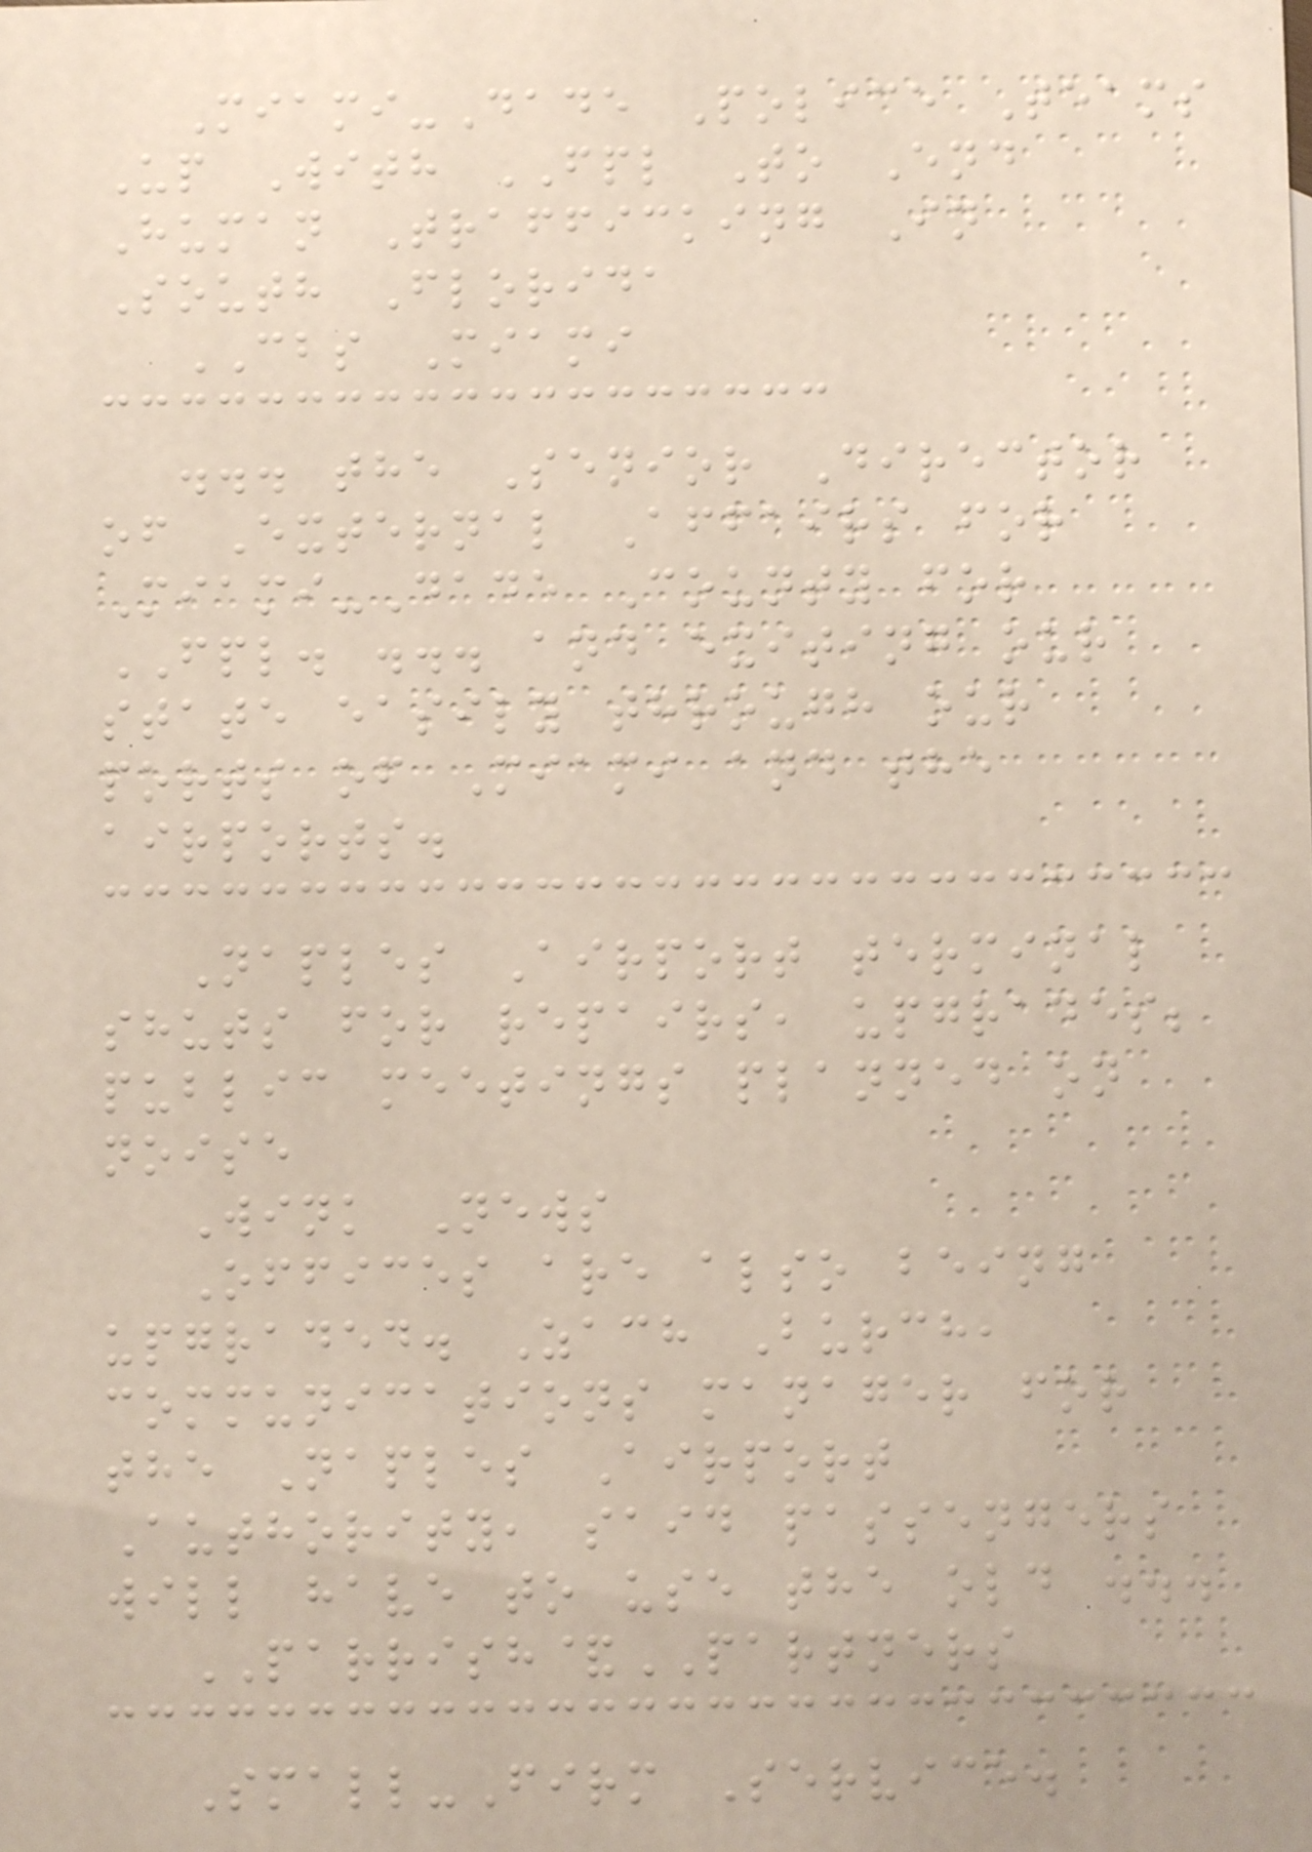Miami-Dade Police Teams
Up With FPL To End
Human Trafficking In
South Florida
CBS Miami
... the Senior Director
of External Affairs for
Miami-Dade County for
FPL. ... and exiting our
state easily through our
ports of Miami and the
airports.
Naples Airport terminal
shuts for repairs, upgrades;
public meetings planned on
noise
Wink News
Offices are also being
upgraded. Zach Burch,
communications manager for
the Naples Airport
Authority, said passengers
will have to use the old ...
PARRISH&PARTNERS
Small-Firm Service.
